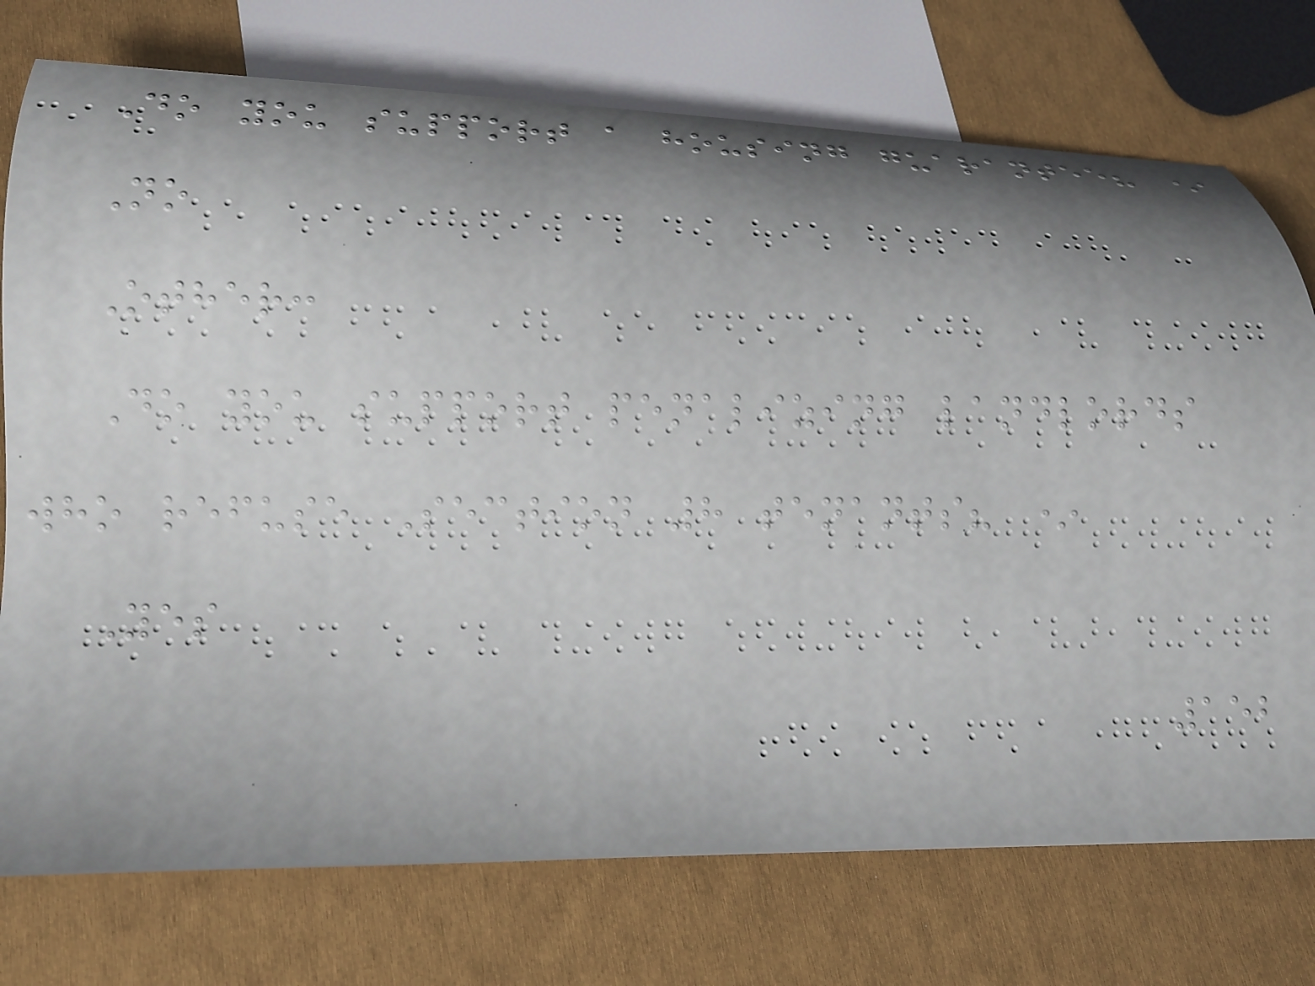Do you support a housing guarantee? *
No
Other:
Do you support penalizing landlords
who refuse Section 8 tenants? *
Yes
152
